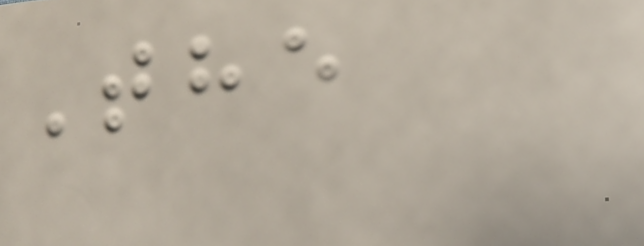The
